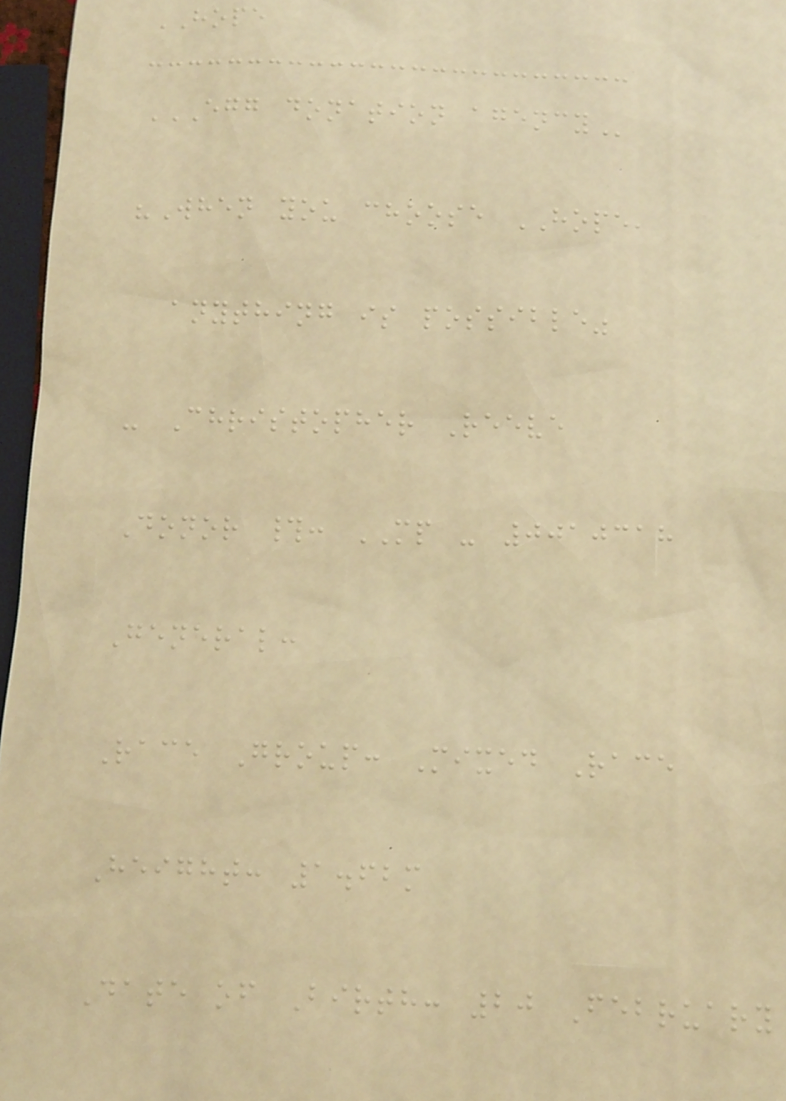HOPE
EGG DONATION AGENCY
"When you choose HOPE,
anything is possible"
- Christopher Reeve
Donor #: MP - 0010318
General:
Race Group: Mixed Race
Height: 1.62m
Date of Birth: 20 February
